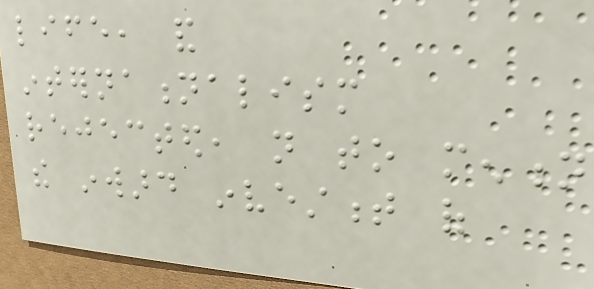life, and
internationalism
rejected, not to mention
the inward investment of
